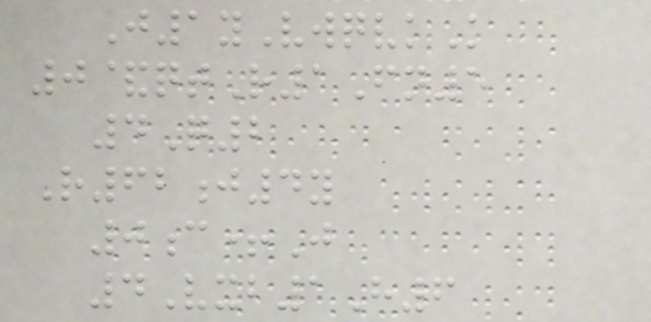J1yVwqvkK
0&qtR1Fn5
4Q2
R62j4y
0c+J
4Vxb1H6
